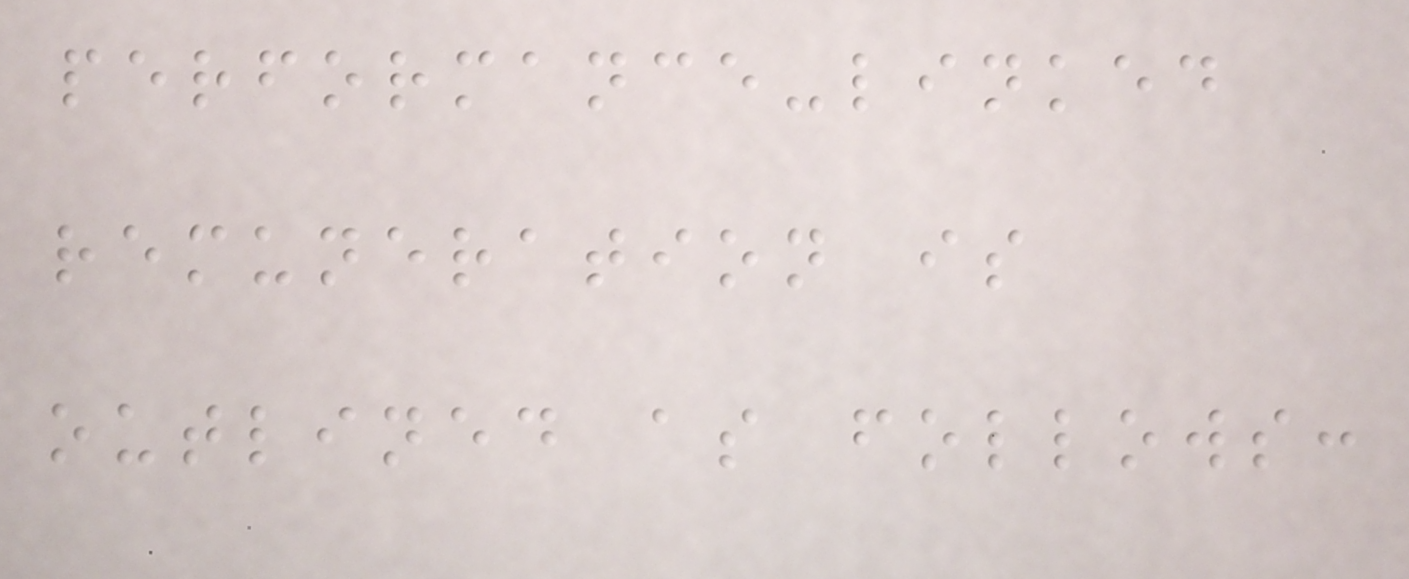performance-linked
remuneration is
outlined as follows:
